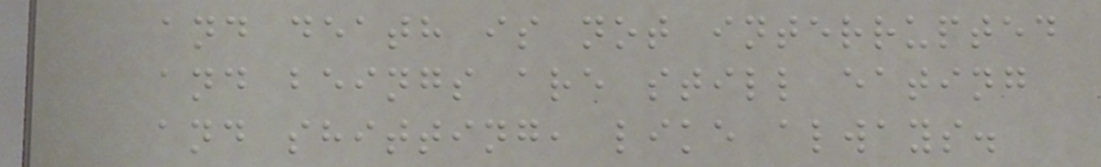and death is not interrupted
and beings are still eating
and shitting, like always.
